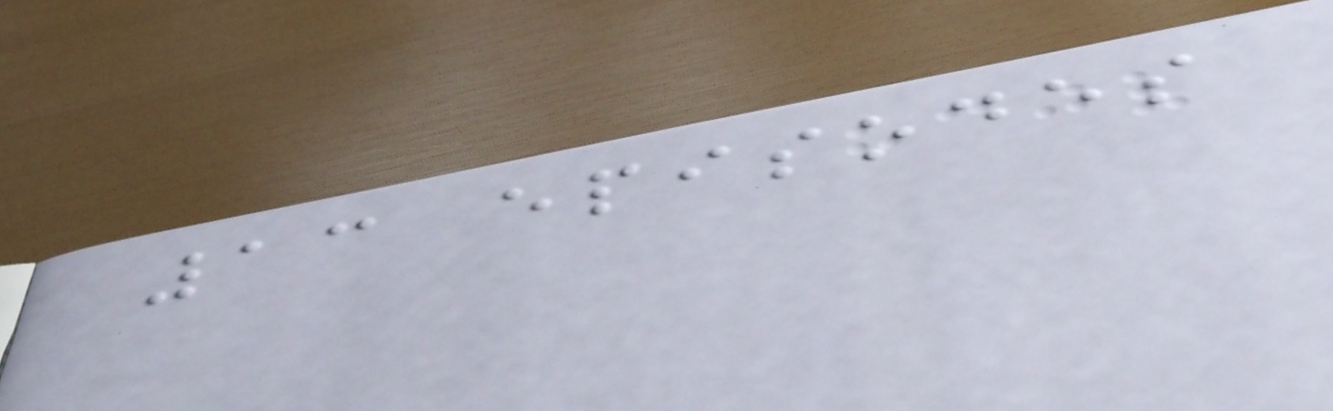13 episodes
